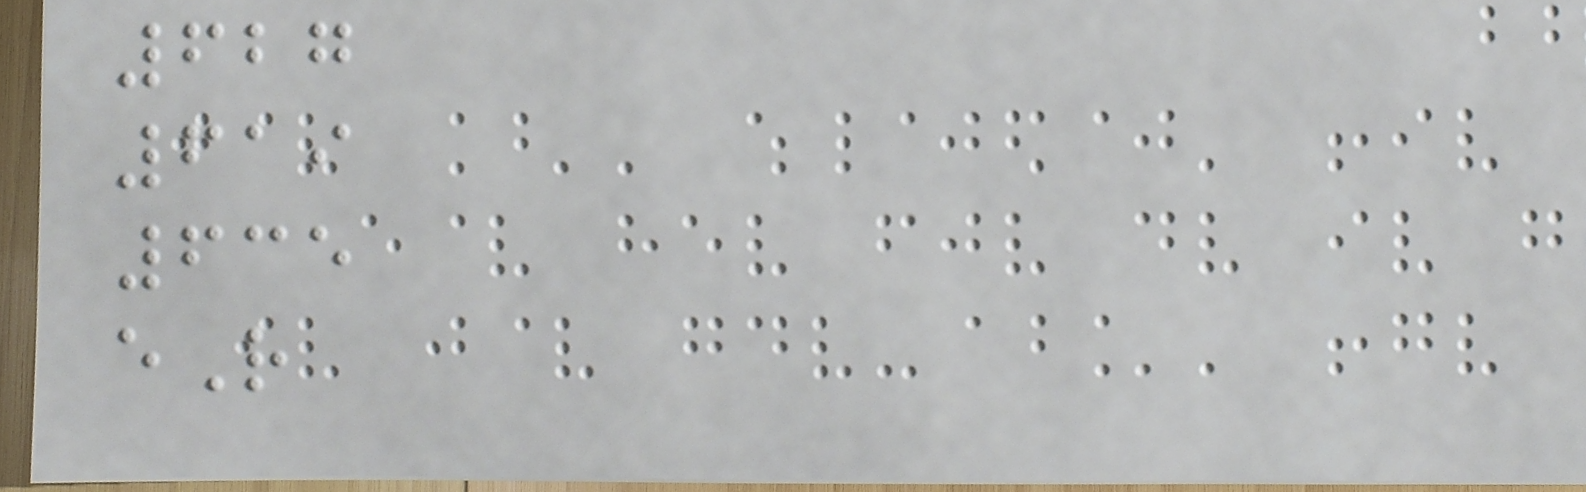627
619
635
eR
